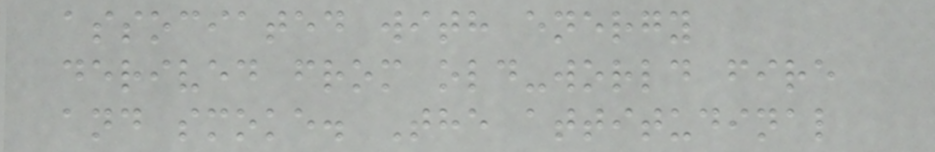associated with energy
derived from old-world fire
and smoke. The attitudinal
